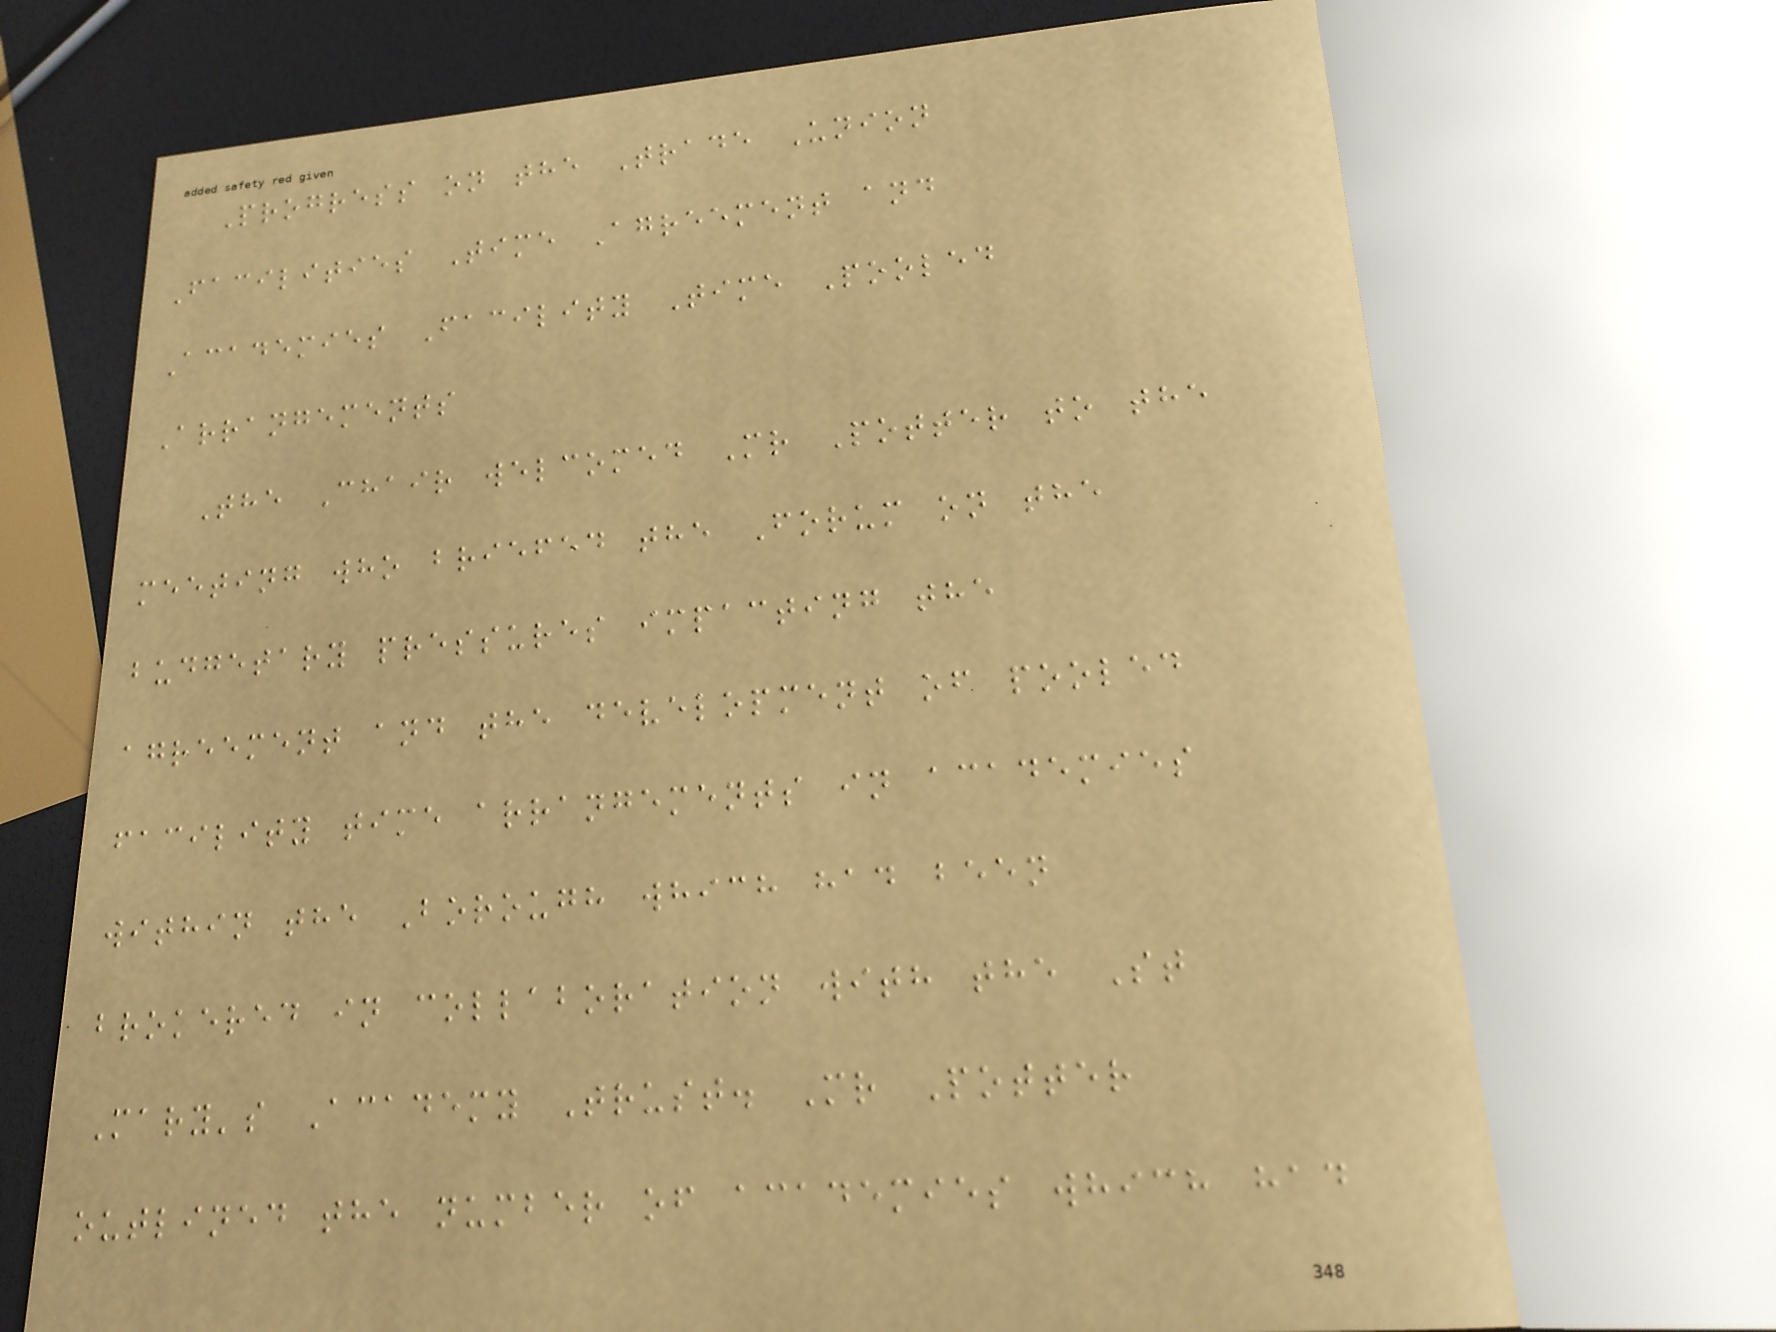Progress on the Trade Union
Facilities Time Agreement and
Academies Facility Time Pooled
Arrangements
The Chair welcomed Mr Potter to the
meeting who briefed the Forum on the
budgetary pressures impacting the
agreement and the development of pooled
facility time arrangements in academies
within the Borough which had been
brokered in collaboration with the St
Mary's Academy Trust. Mr Potter
outlined the number of academies which had
